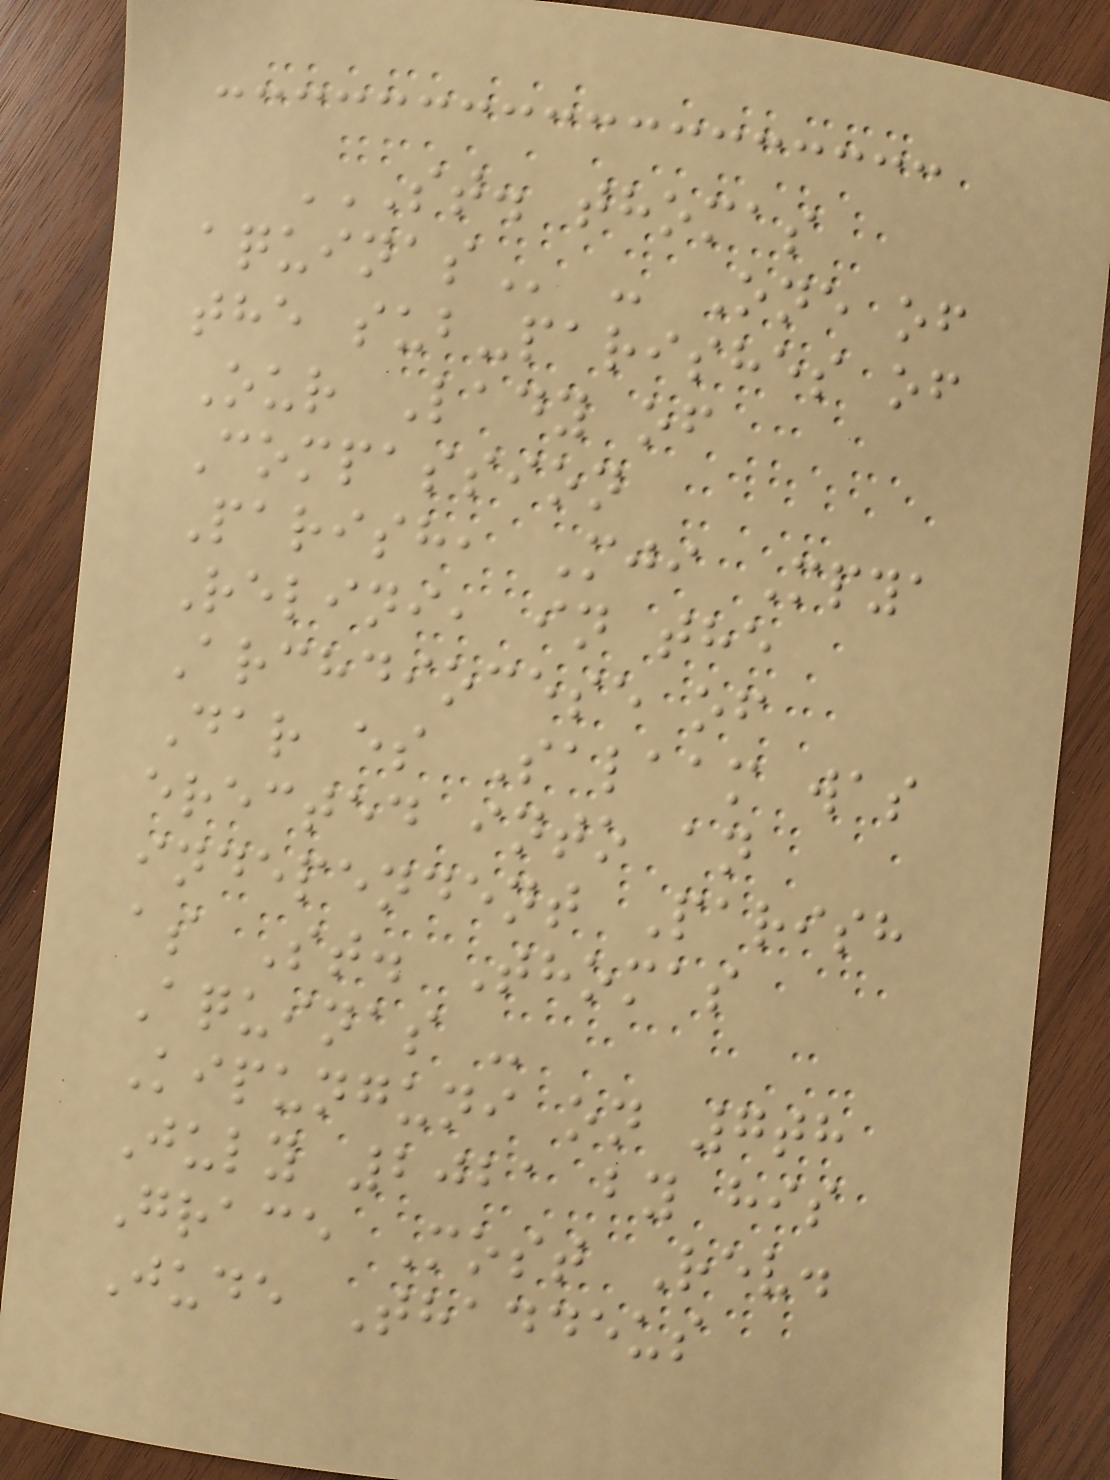ST. THOMAS
AQUINAS - One of
the sub-parishes of
Our Lady of
Compassion
Parish, Mji Mpya
Relini, in the
Archdiocese of
Dar es Salaam was
erected into an
independent Parish
as St. Thomas
Aquinas -
Kipunguni on 7th
July 2021 by his
Grace Most Rev.
Jude Thaddeus
